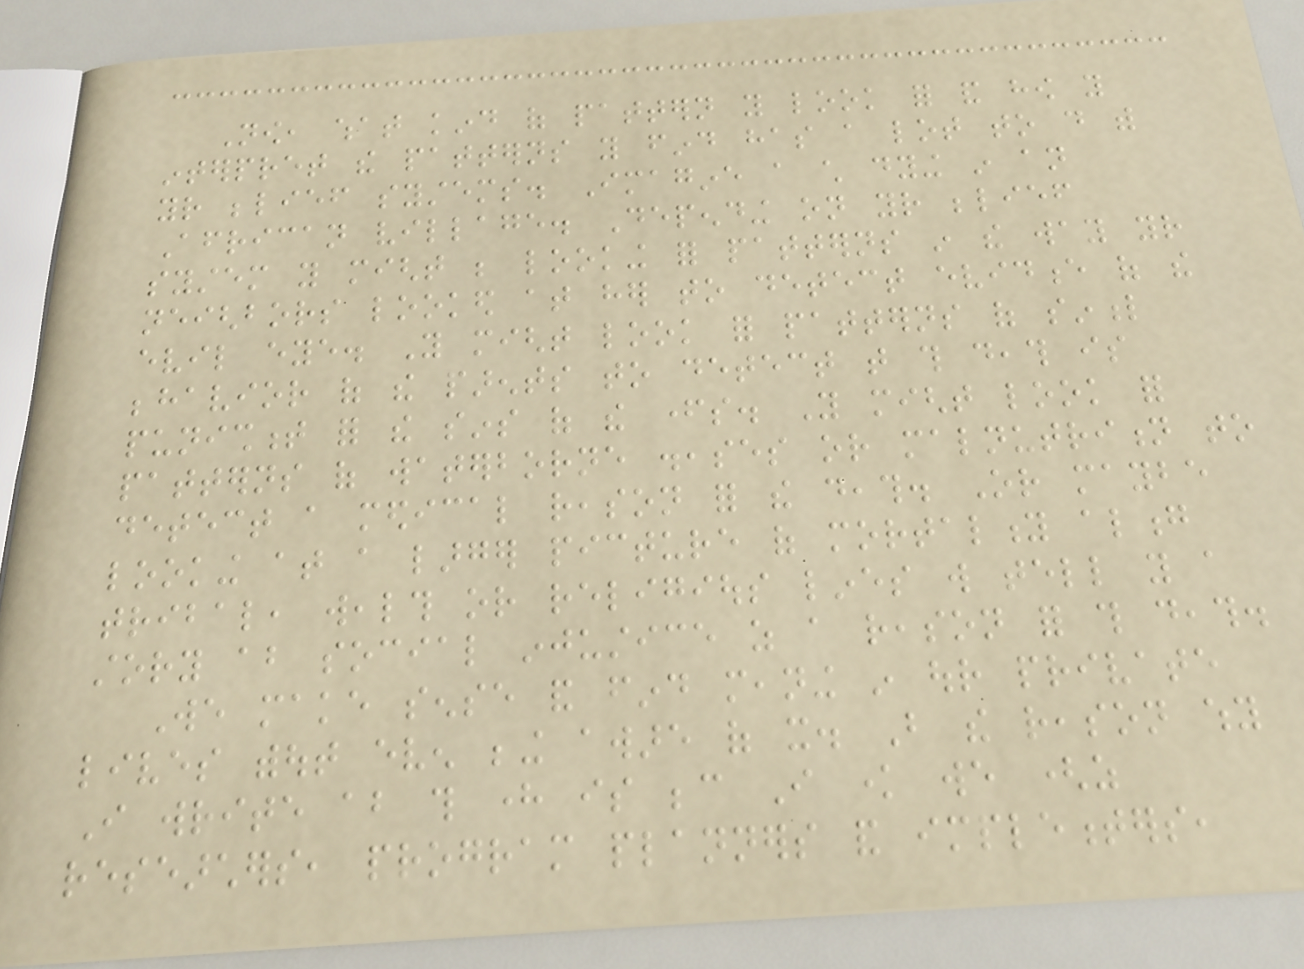Now, what kind of pattern you look for and how you
interpret the patterns you find has a lot to do with
your belief systems. Imagine a child dying in an
African village. Depending on your belief
system you might be looking for patterns in the way your
neighbors looked at her to detect evidence of the
evil eye. You might look for patterns of sinful
behavior of the parents to detect that this death is
punishment for the sins of the fathers. You might look for
patterns of waterborne diseases or malnutrition to
detect a medical reason for the death. Or maybe
looking at a larger picture of mortality along
tribal, wealth or religious lines will tell you a
story about social injustice as a reason for this death.
We make sense and find meaning in our private
lives without even being aware of it. But the reason why
I write about this here is because I know we (as
researchers, program planners and implementers,
